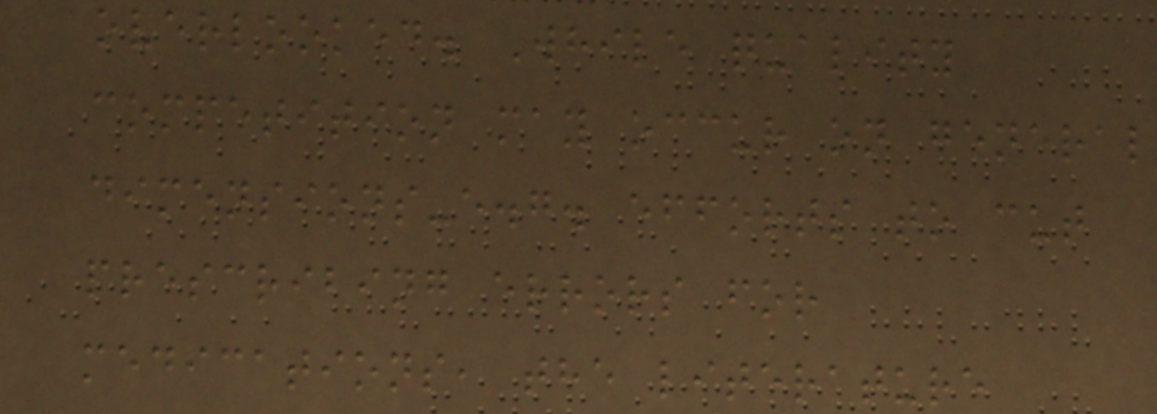overlooked. While quality
competition may occur on general
dimensions-e.g. efforts to cut
prescribing errors for
medications, the literature
